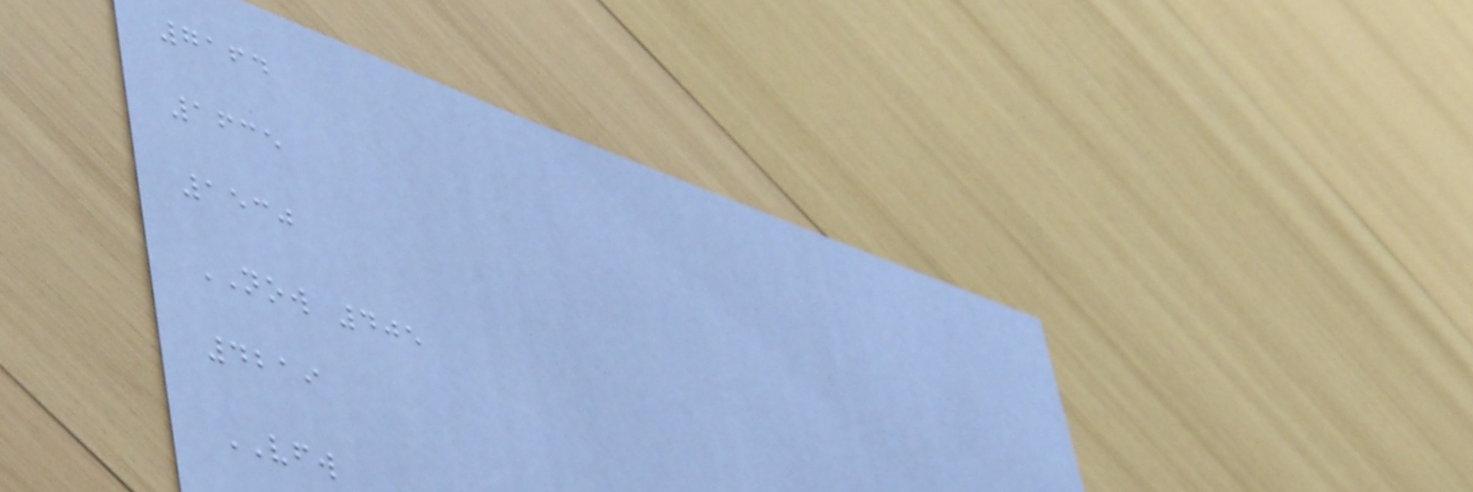7164
1635
1530
NOW 405
4219
VFW
